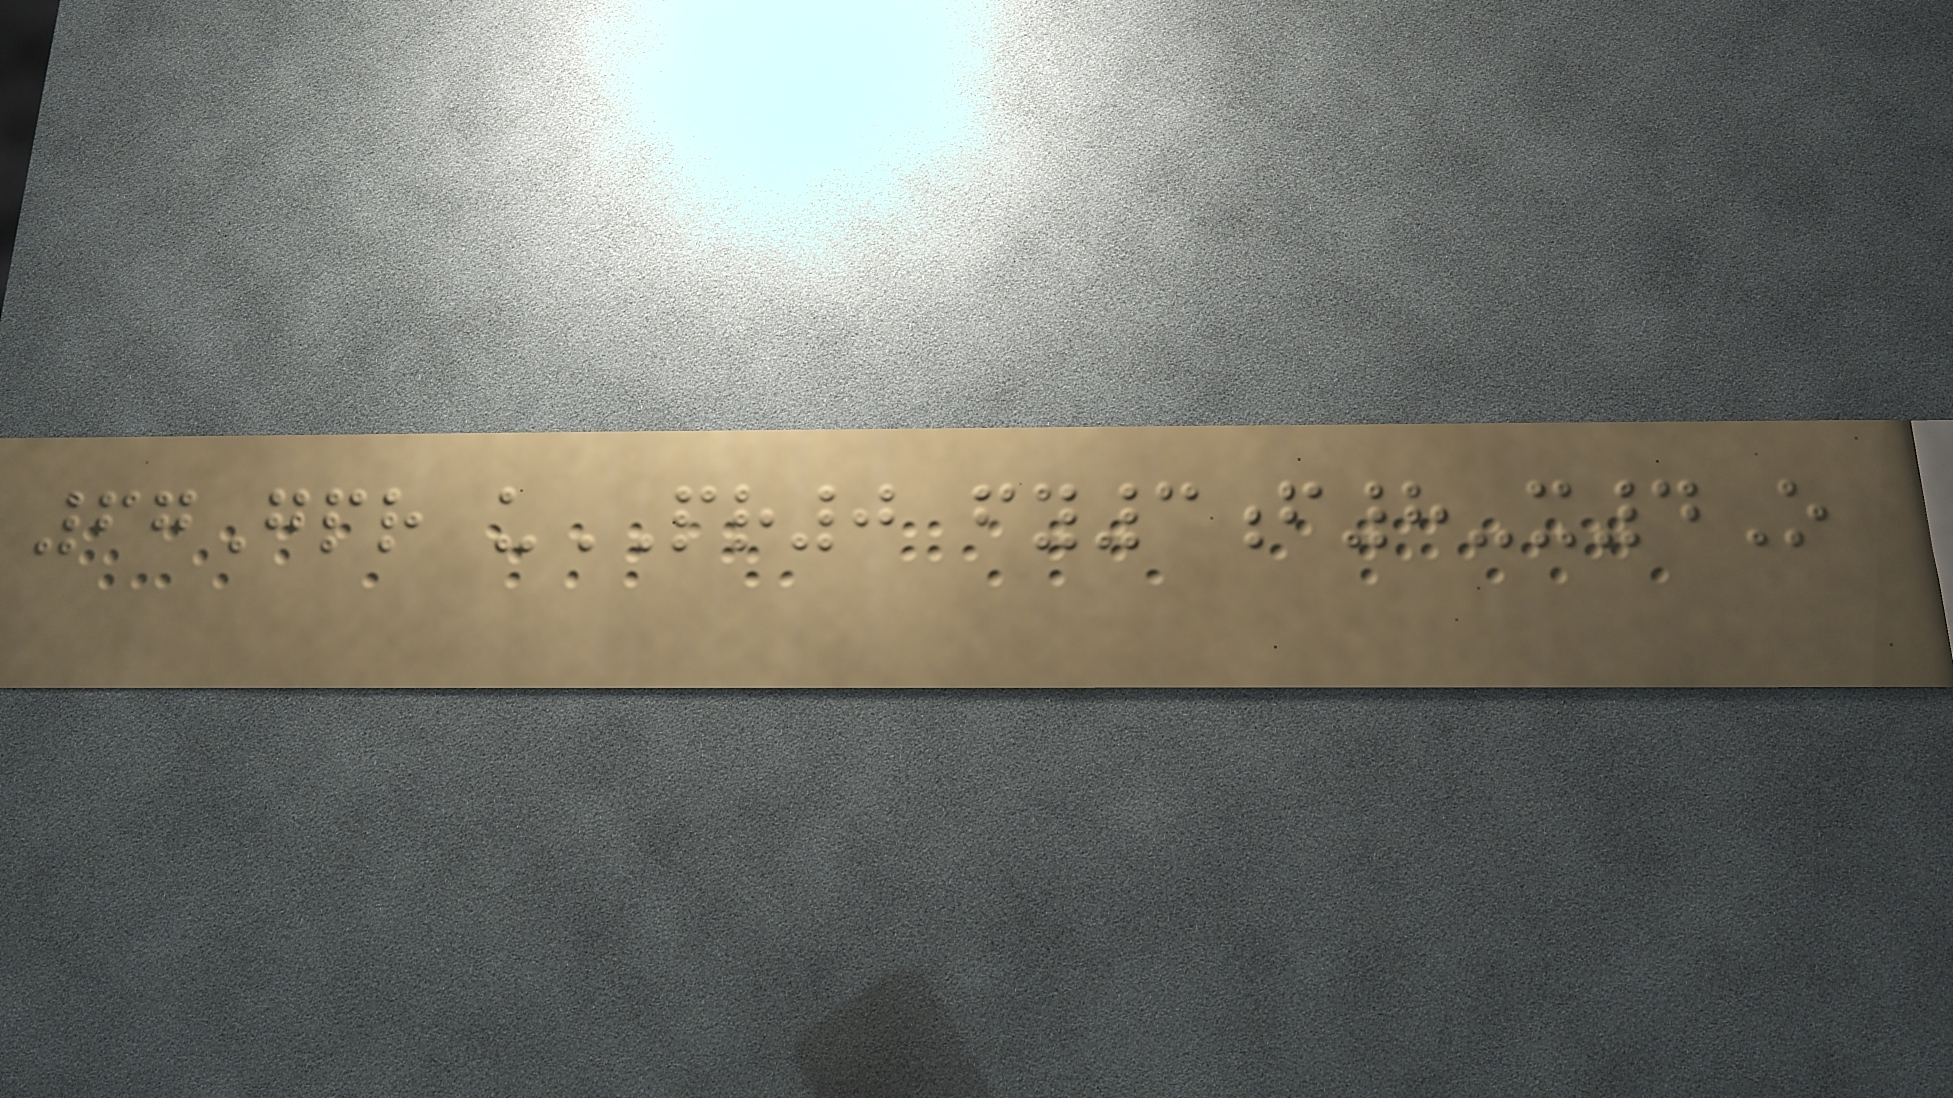67Gpr uPR0 fy3f8-x4O
